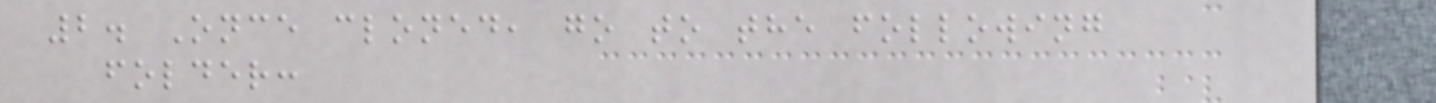2. Once cloned, go to the following
folder:
